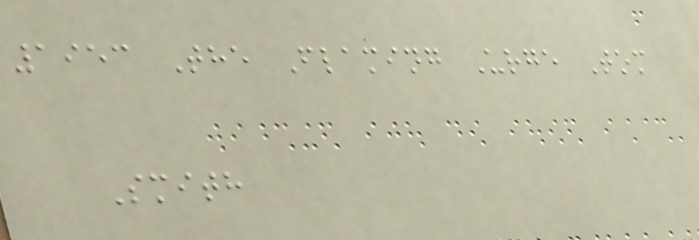1953 The Flaming Urge Tom
Smith
